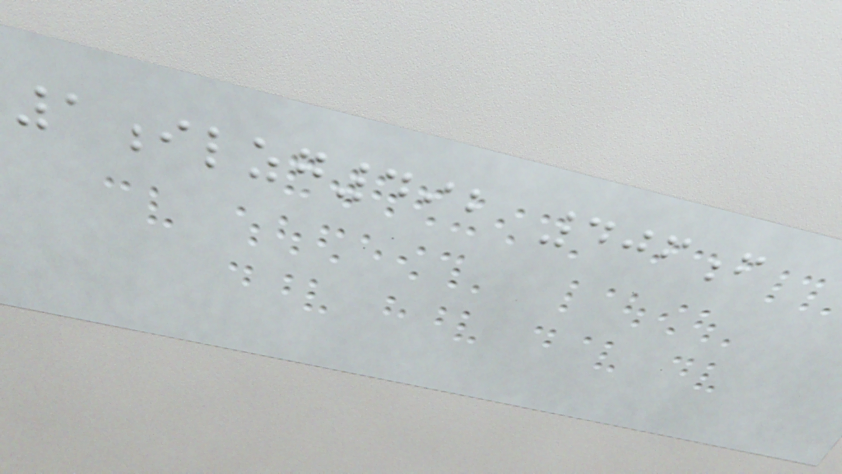1ilzg492 406f
